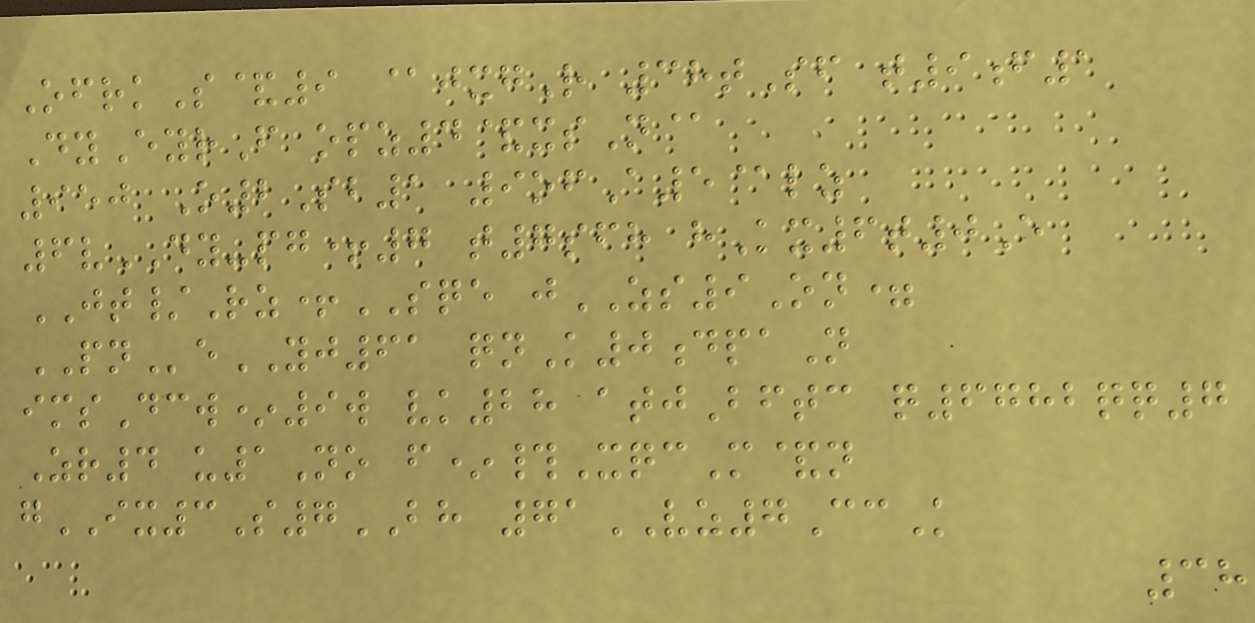OfrkS&9 @jxgR 38tSf t9f1
DyEyrF opz4&xsN@
950 O2Sb1 9ofA5@lz
6vDY-pg+7 t7sfh hKx6t0E
JT/Rz+SQE jZS9On=
PNeYJ61 qnK0dpaN
imsDcw*9w vk28 atjBftc q6782qq7
Zr4 u1No f*#XqcM&n
gIX3S7BH 71VZ7CcK
38
